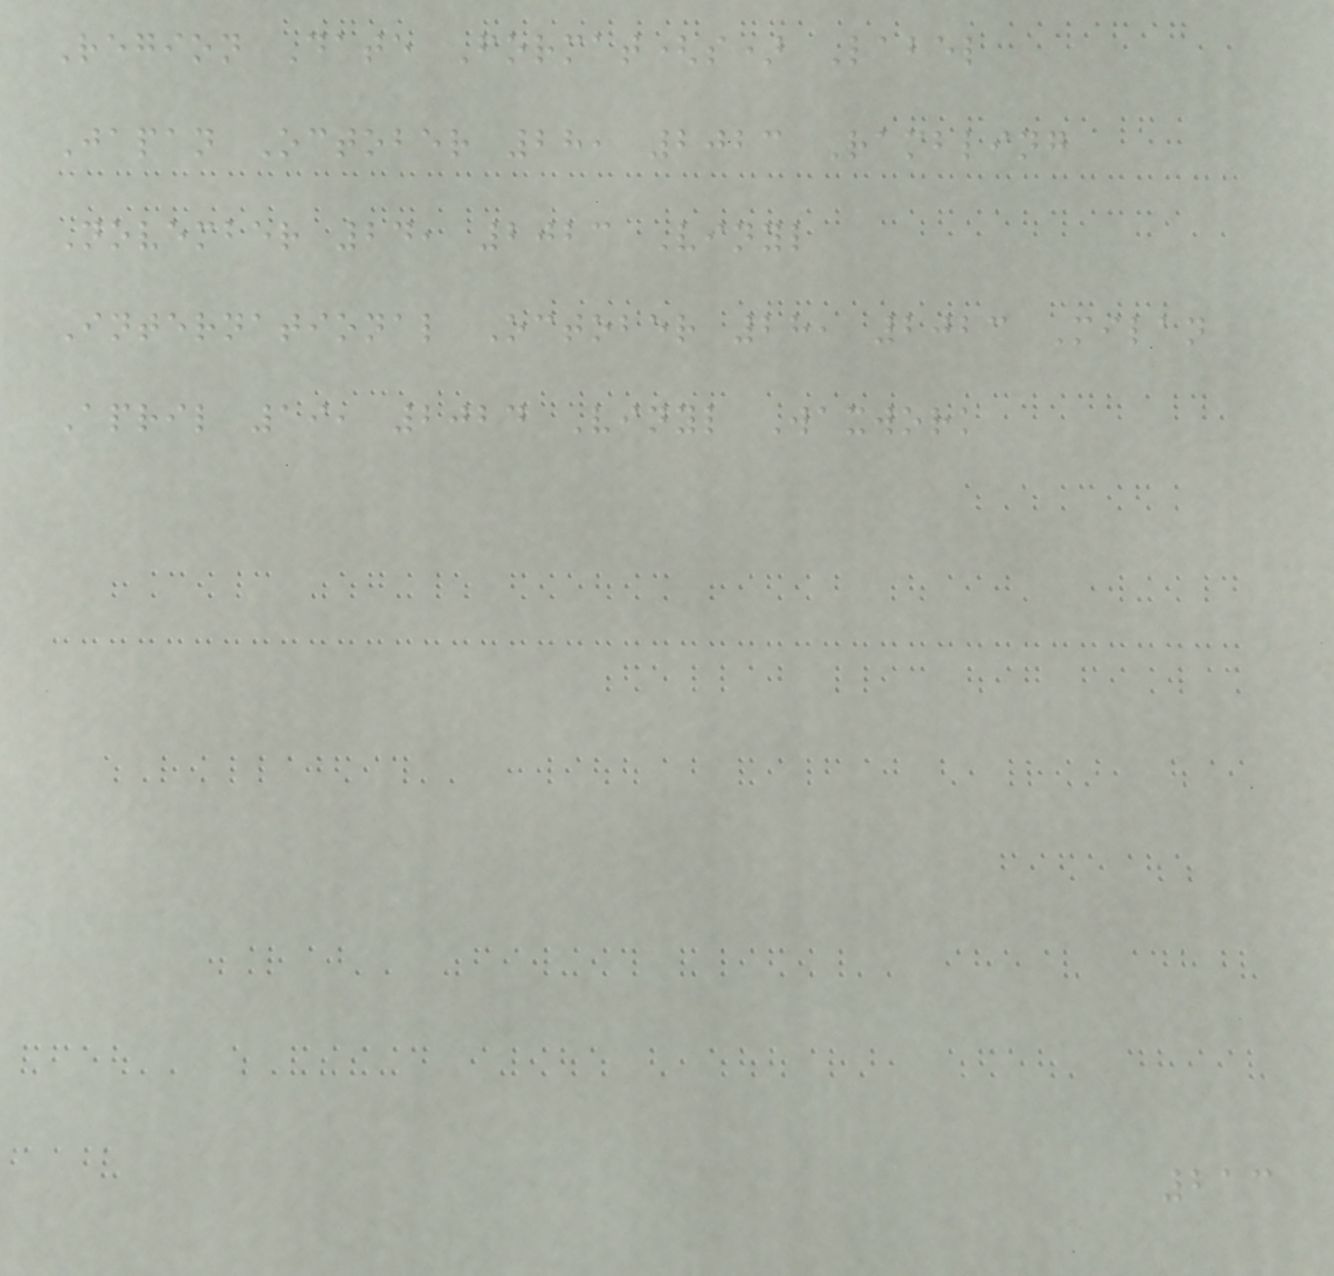Region Date Format(s) Label
Japan October 28, 2023 Rambling
November 24, 2023 Vinyl
International October 28, 2023 Milan
April 19, 2024 Vinyl Waxwork
213
